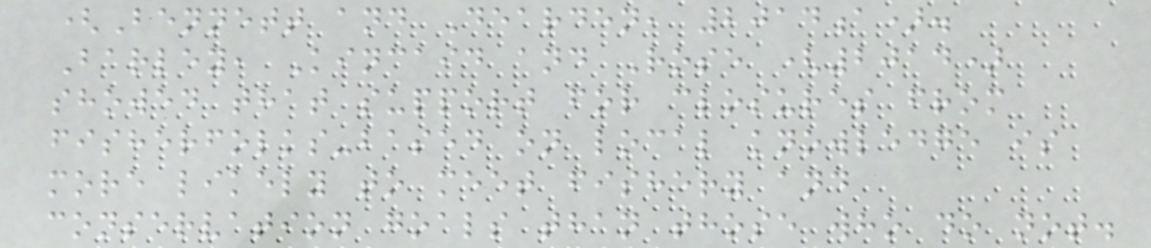(Bennett and Dearden, 2014a).
Barley, Kincaid and Rose (2014)
showed that support for closures from
fisherfolks-based on local knowledge is
more likely to meet fishery and
conservation goals than those who do not.
